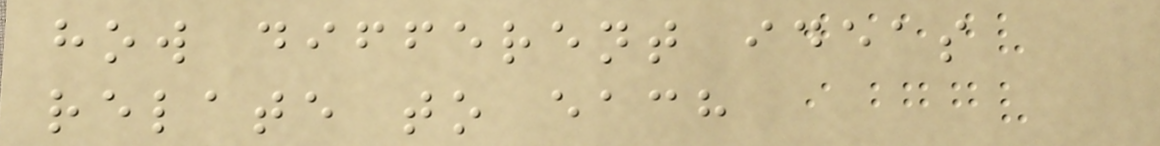how different ideas
relate to each
